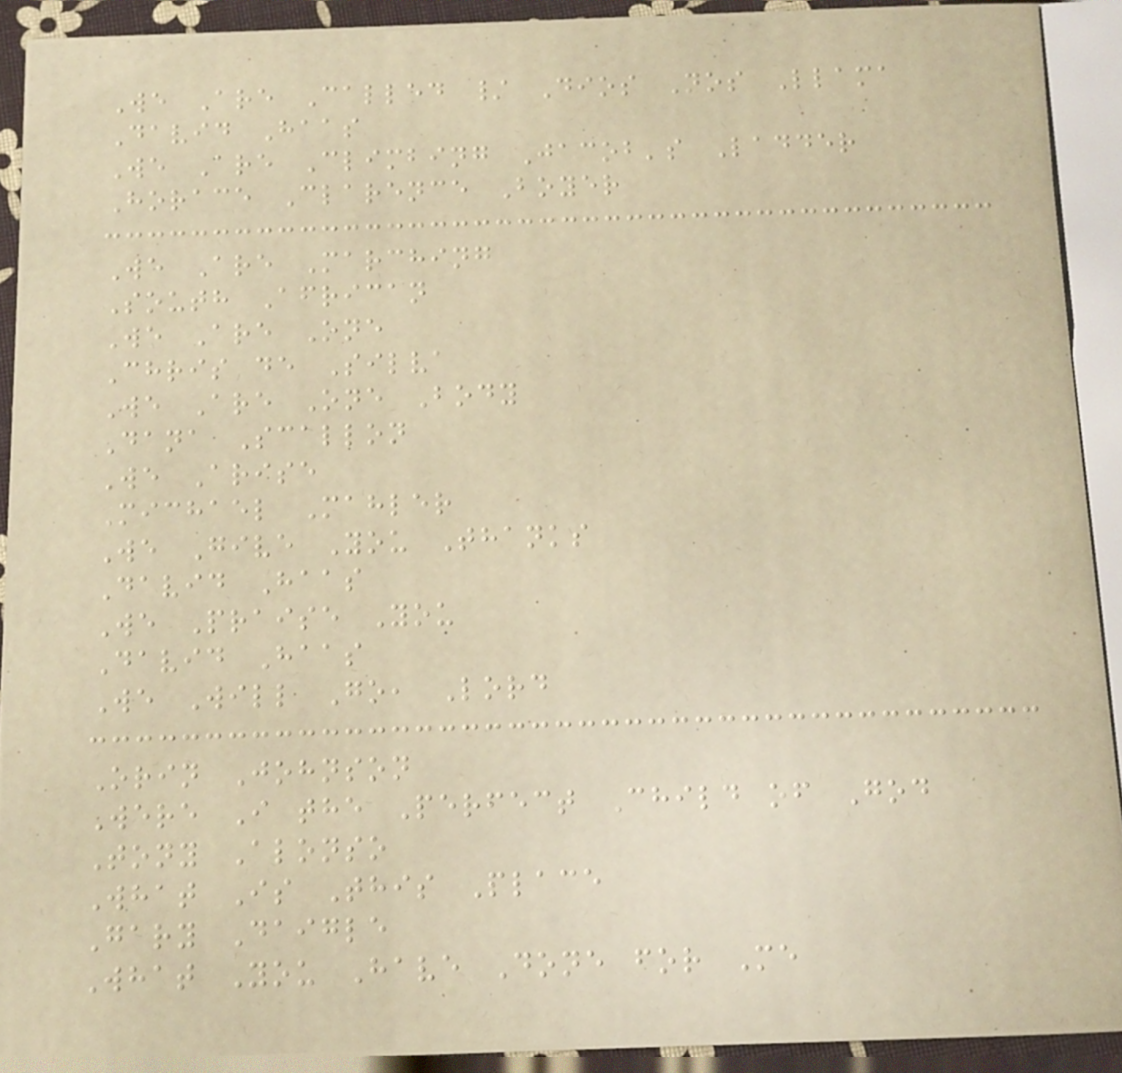We Are Called / Dios Nos Llama
David Haas
We Are Climbing Jacob's Ladder
Horace Clarence Boyer
We Are Marching
South African
We Are One
Chris de Silva
We Are One Body
Dana Scallon
We Arise
Michael Mahler
We Give You Thanks
David Haas
We Praise You
David Haas
We Will Go, Lord
Orin Johnson
Were I the Perfect Child of God
Tony Alonso
What Is This Place
Gary Daigle
What You Have Done for Me
